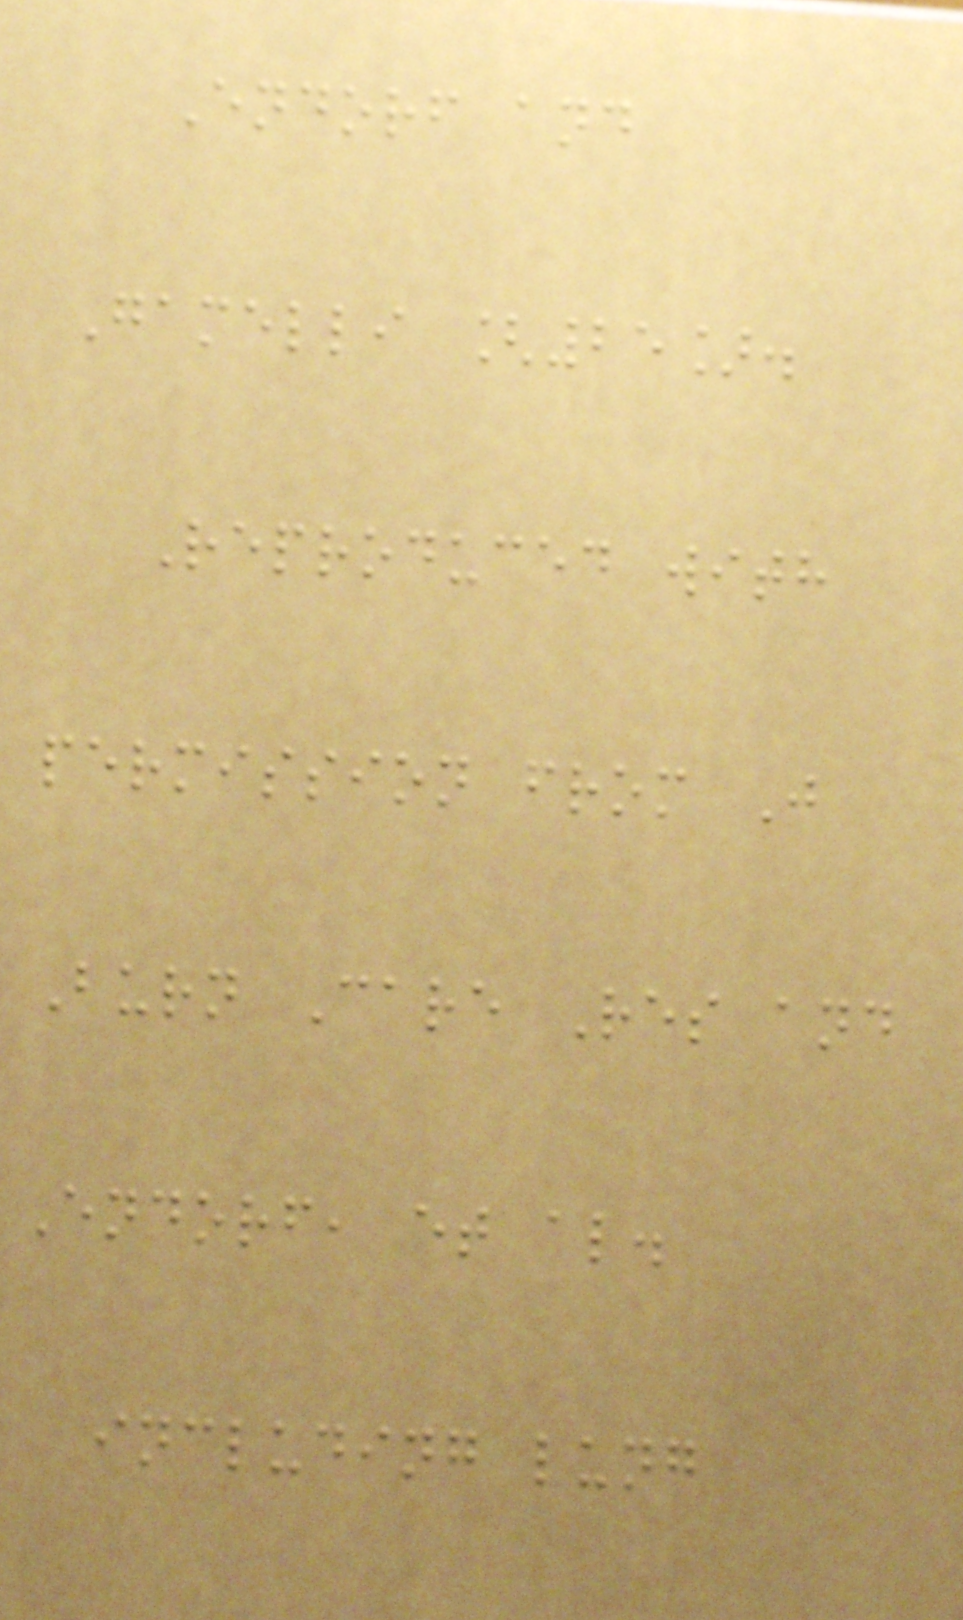Endorf and
Gamelli [25].
Reproduced with
permission from J
Burn Care Res and
Endorf, et al.
including lung
